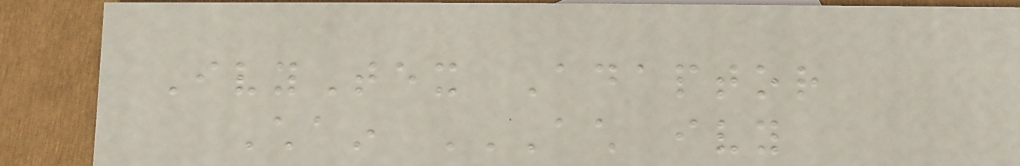IvyTex Adaptor
Chain ACH IVY
